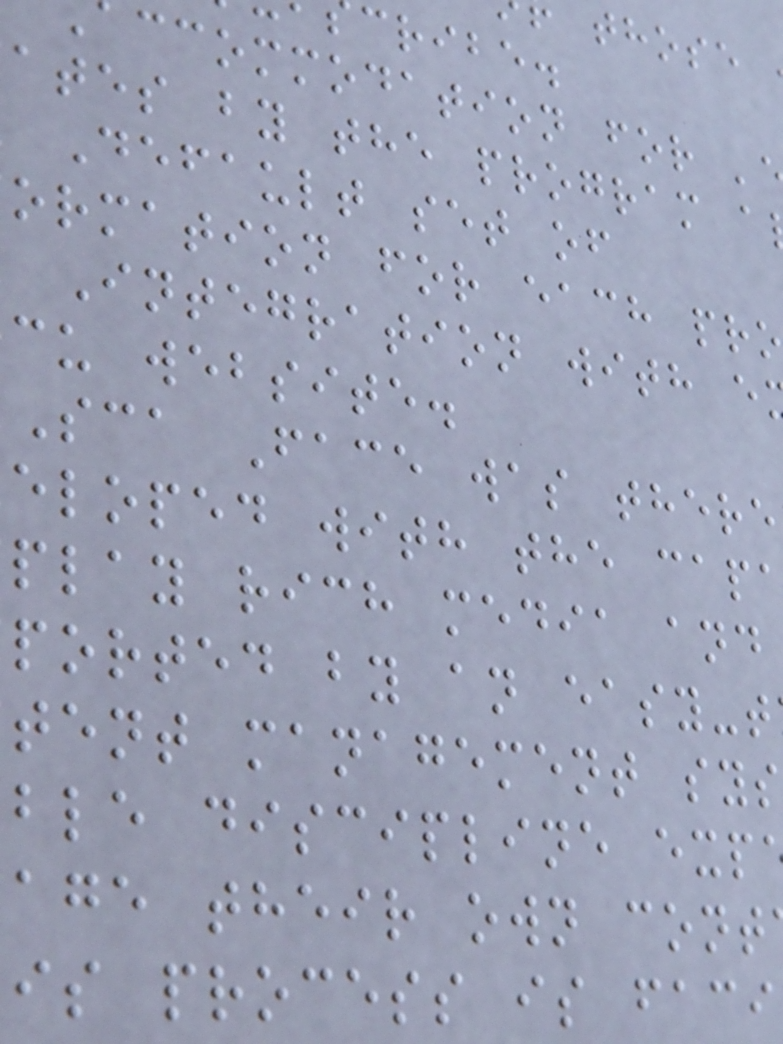cribe.
ccommodation for '
ates by the program a
Default set of
ormation for each pro
Integration with e
cu website.
sca Face was there
eloped with the cap
play rich media and
ported by an easy-t
tent management sys
ble discipline exp
age their own cont
is process is faci
